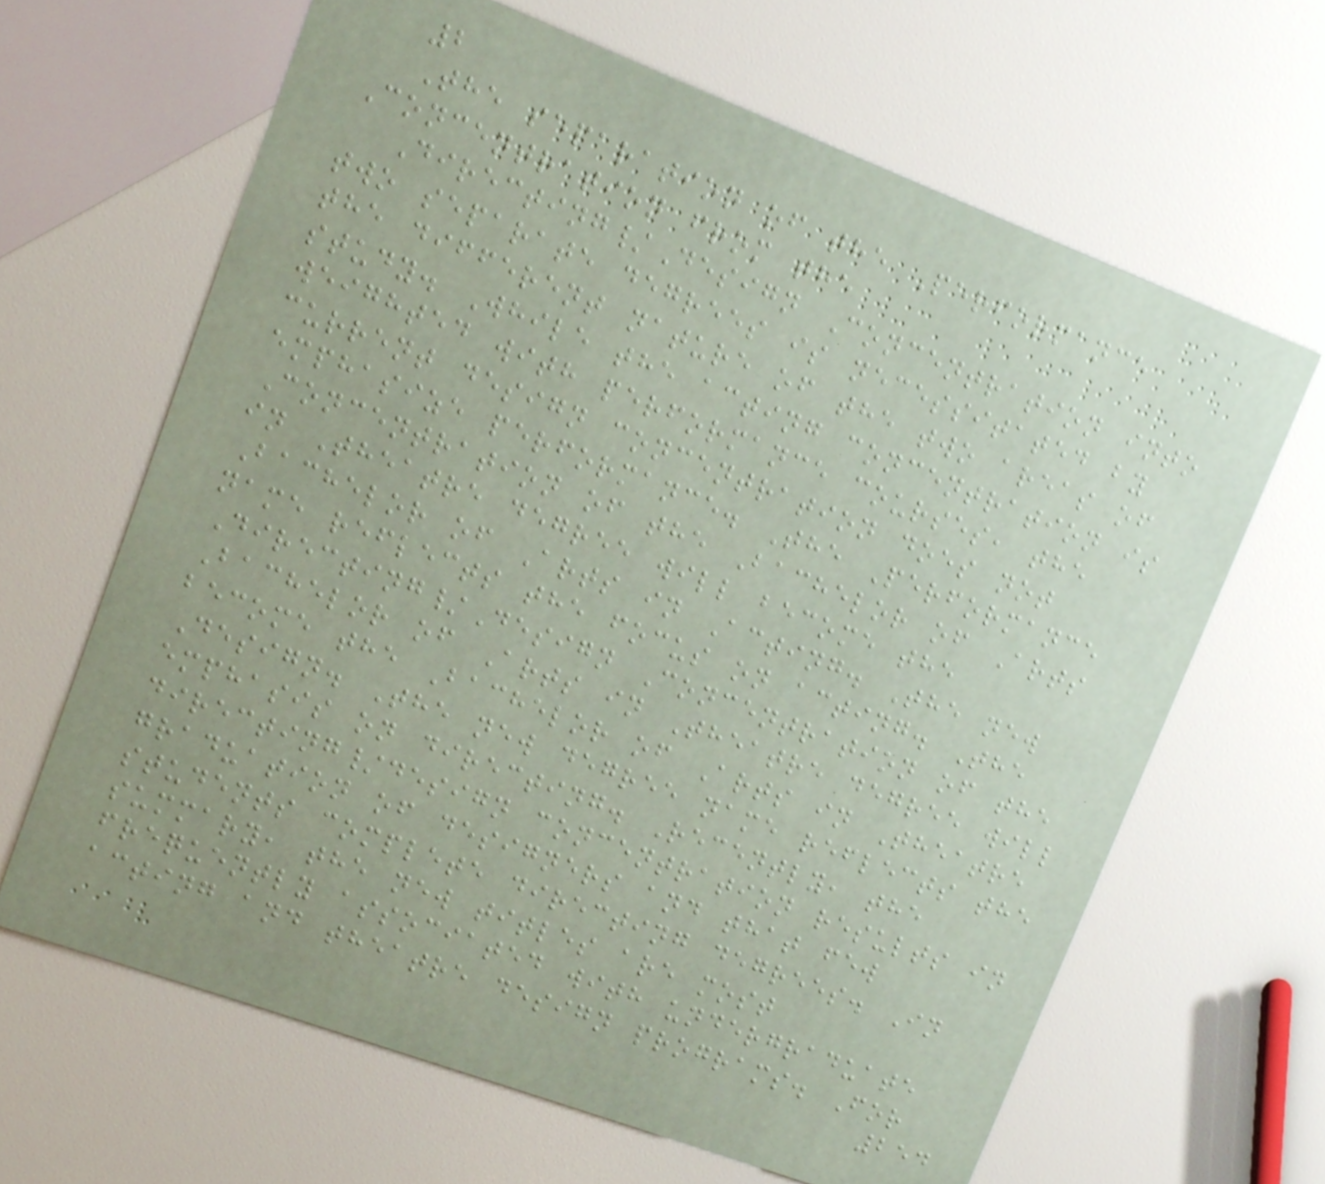2
The separation of the Performance
Concentration from the
Directing/Design Concentration into
two separate degrees is necessitated by
the different nature of the two areas of
study. While the acting concentration is
weighted with performance courses, the
current design concentration does not
emphasize performance. The Performance
Concentration of the Bachelor of Arts
in Theatre degree will become the
Bachelor of Arts in Acting. The new
name reflects the focus on acting. The
Directing/Design Concentration of the
Bachelor of Arts in Theatre degree will
become the Bachelor of Arts in Theatre
Design. The new degree name reflects the
emphasis on directing. Recently, the
directing/design concentration results in
graduation of designers and that few
students complete directing degrees. In
summary, the new titles are most
frequently associated with undergraduate
acting and theatre design programs. For
254
